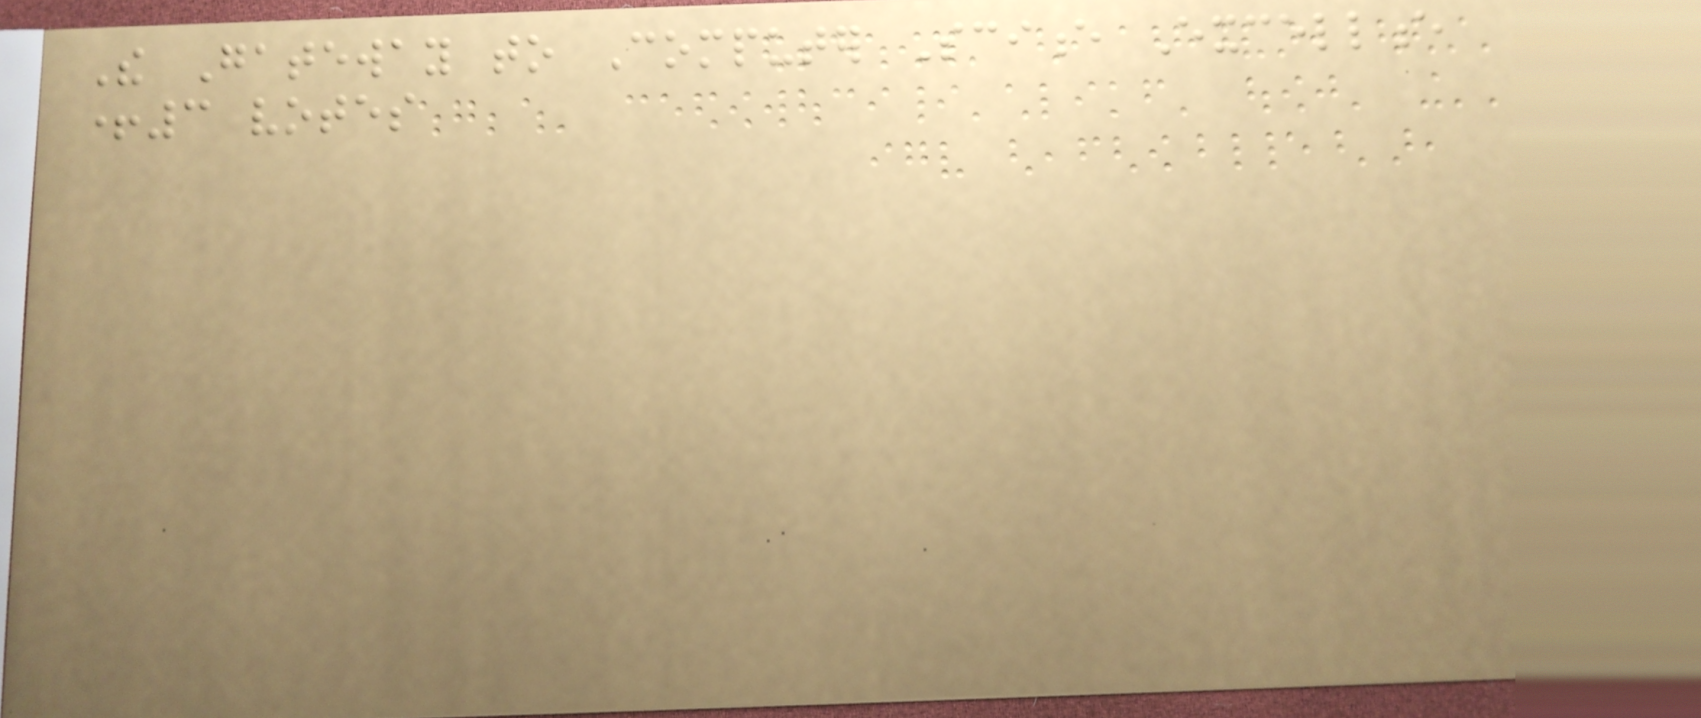The Gateway to Computer Science Excellence
+3 votes
